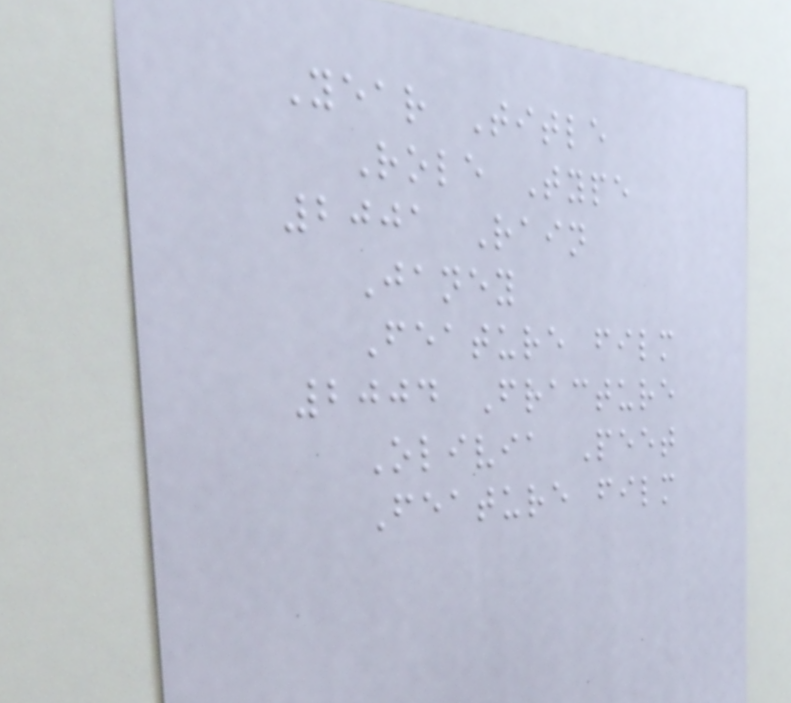Year Title
Role Type
2001 Rain
Janey
Feature film
2004 Fracture
Olivia Peet
Feature film
